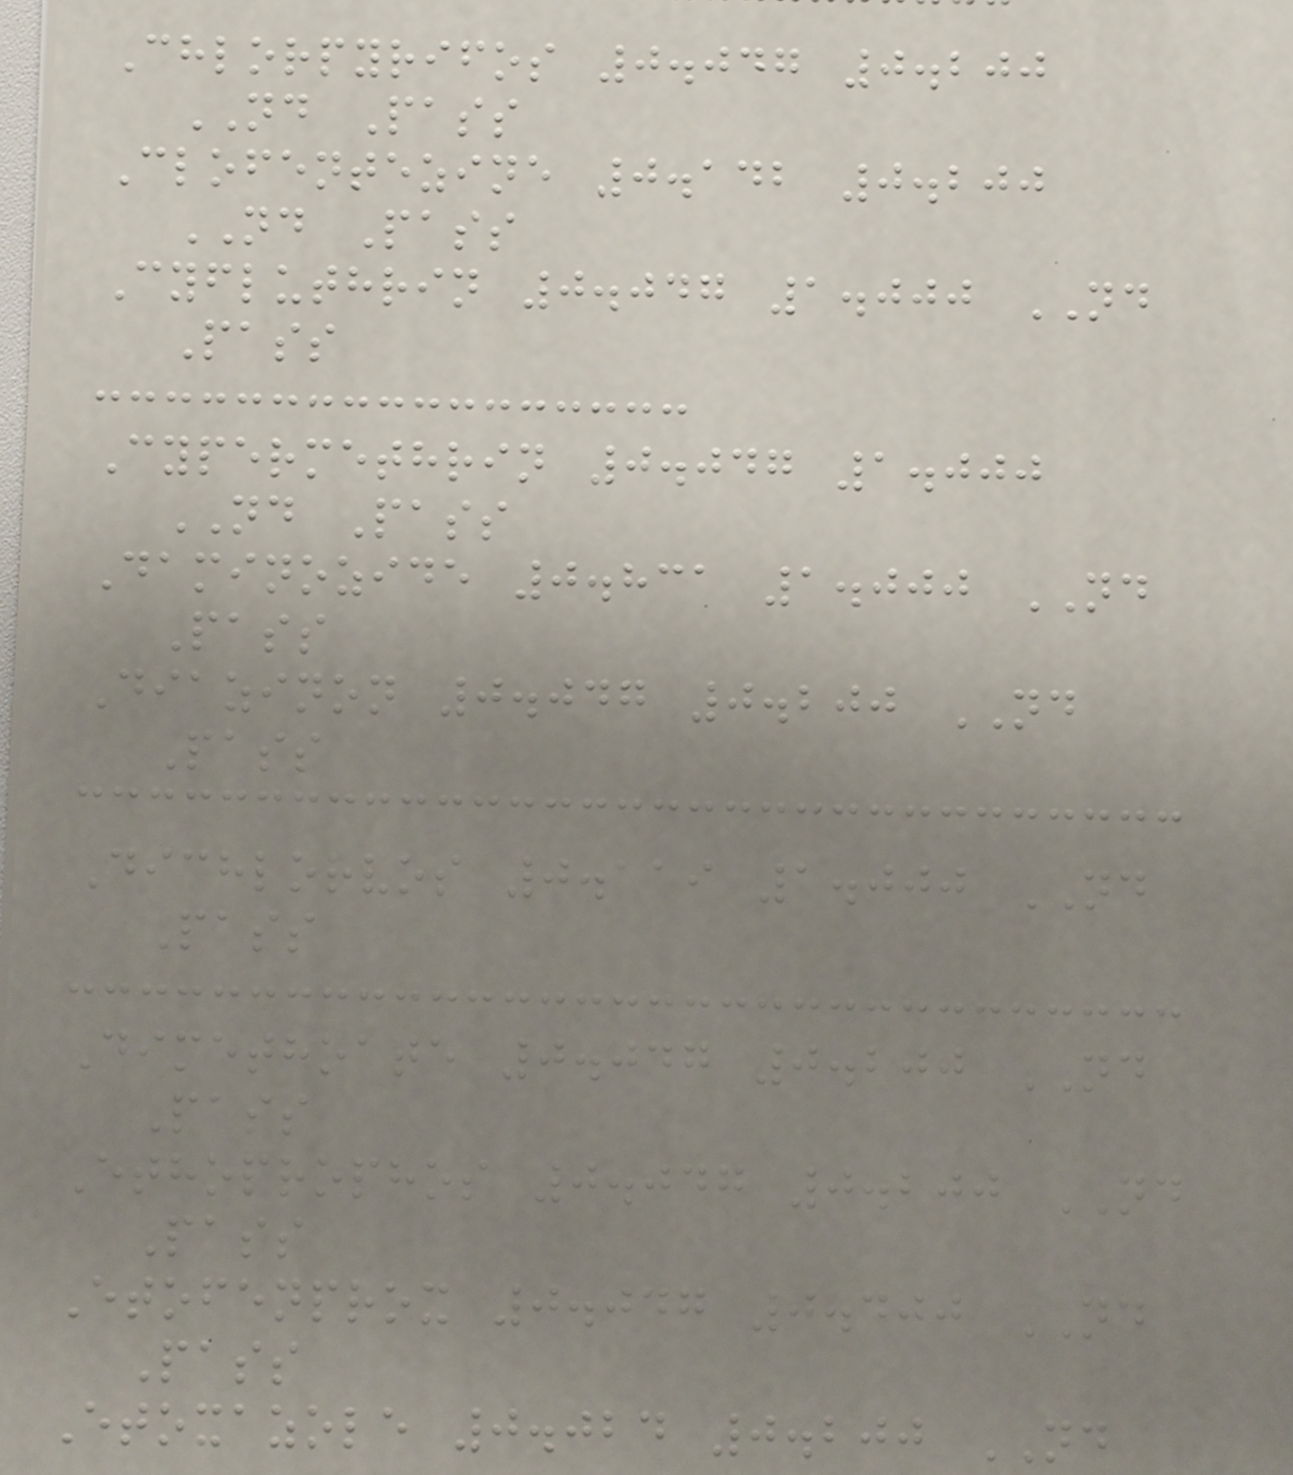Chlorpyrifos 0.047 0.200
ND Pass
Clofentezine 0.142 0.200
ND Pass
Cyfluthrin 0.047 1.000 ND
Pass
Cypermethrin 0.047 1.000
ND Pass
Daminozide 0.831 1.000 ND
Pass
Diazinon 0.047 0.200 ND
Pass
Dichlorvos 0.119 1.000 ND
Pass
Dimethoate 0.047 0.200 ND
Pass
Ethoprophos 0.047 0.200 ND
Pass
Etofenprox 0.047 0.400 ND
Pass
Etoxazole 0.024 0.200 ND
